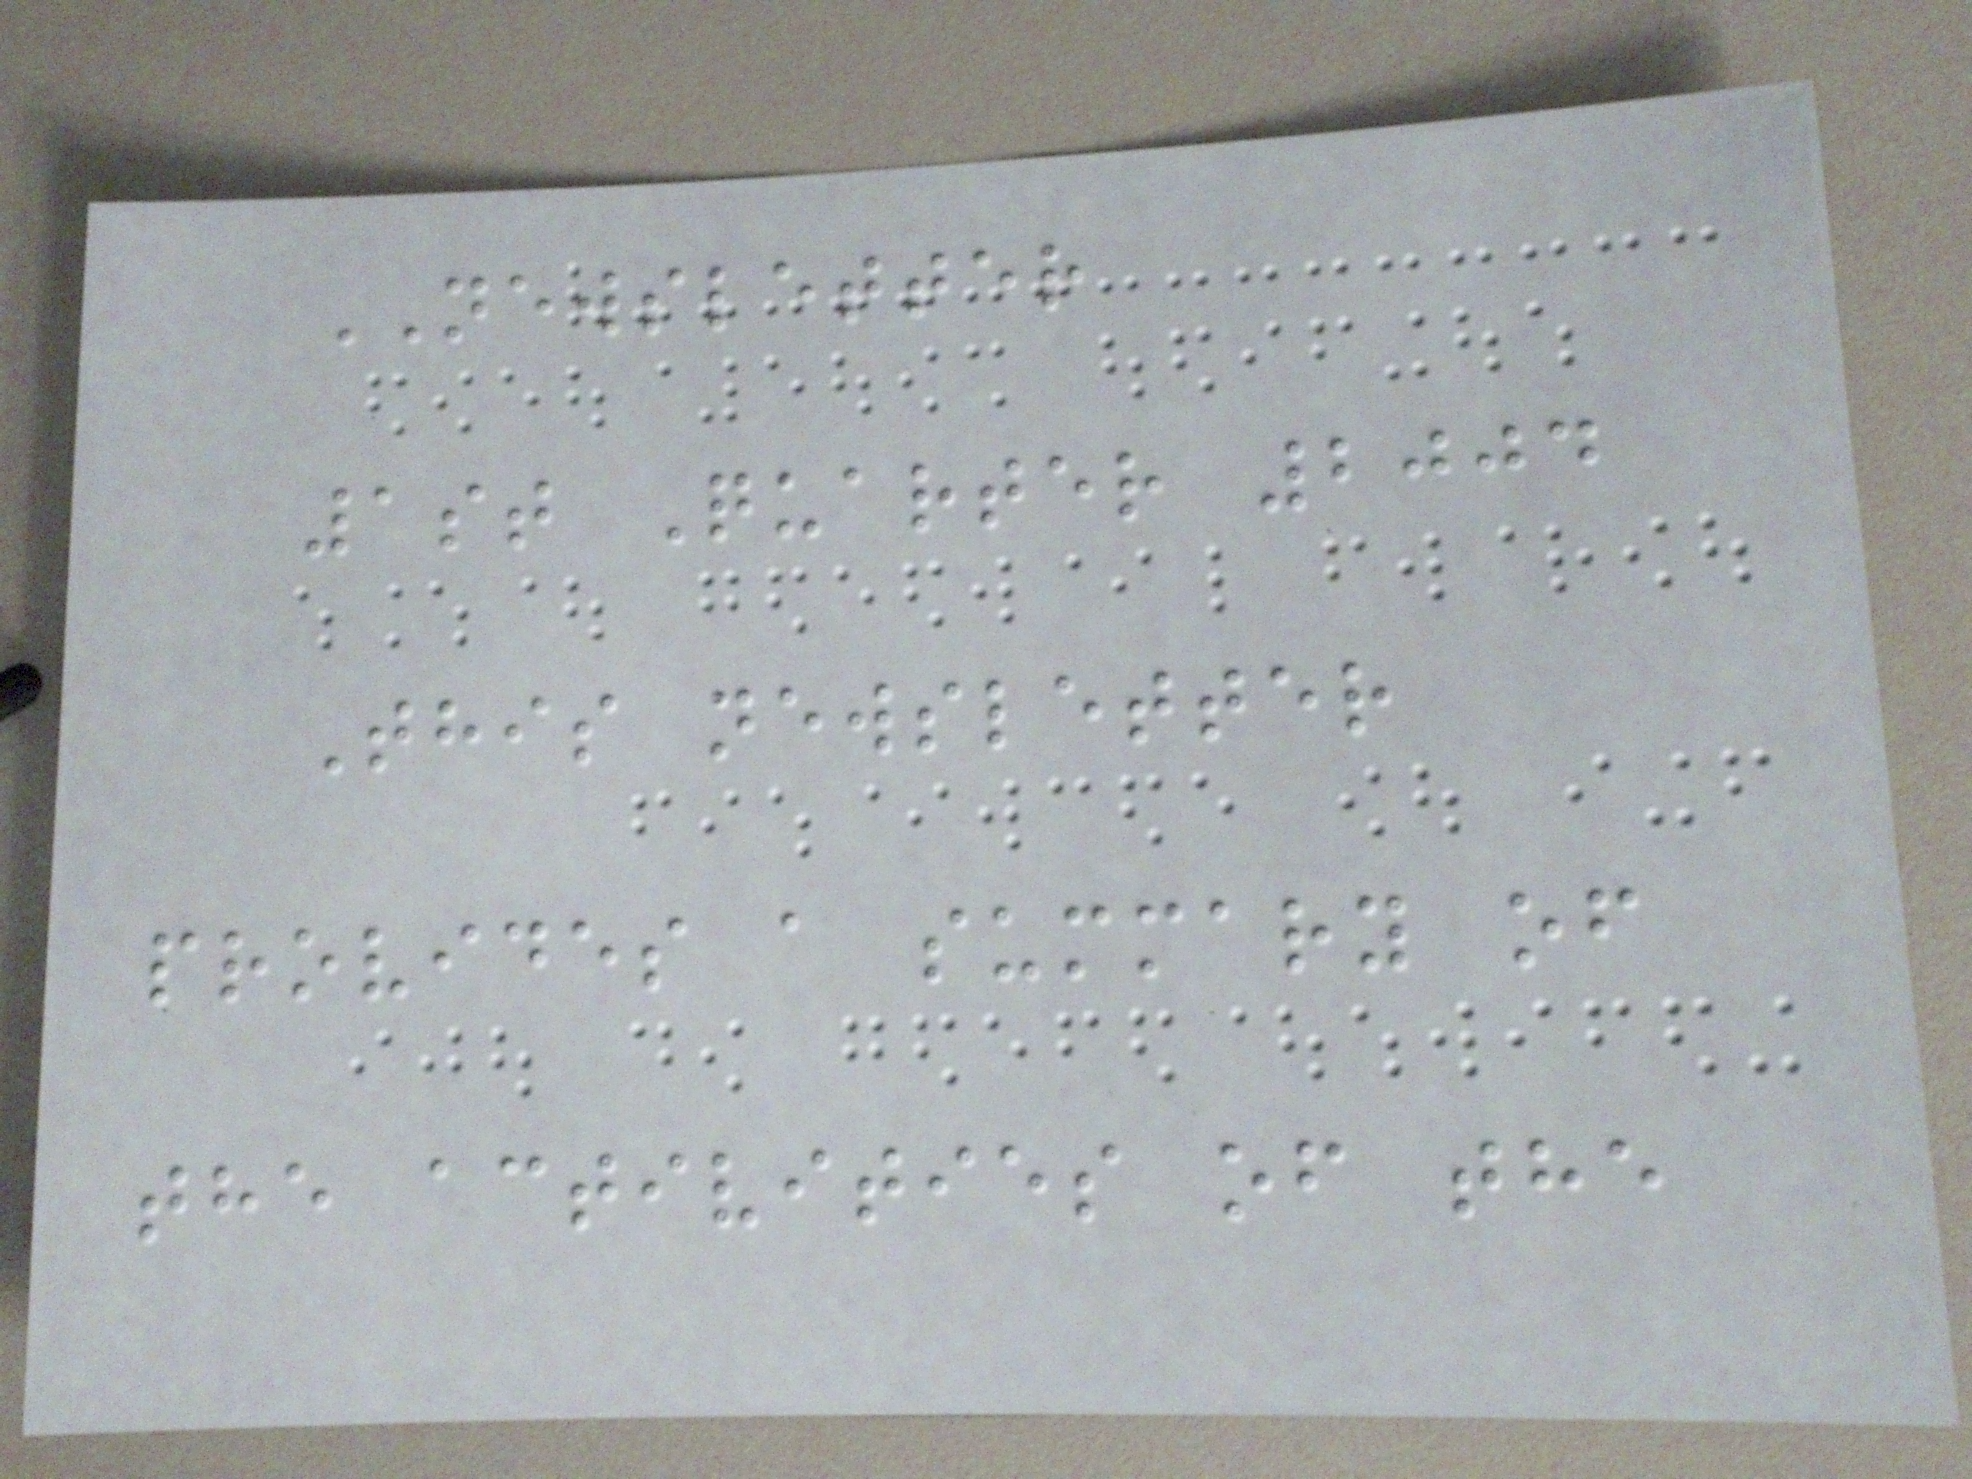NEWSLETTER
1st Quarter 2004
This newsletter
provides a summary of
the activities of the
